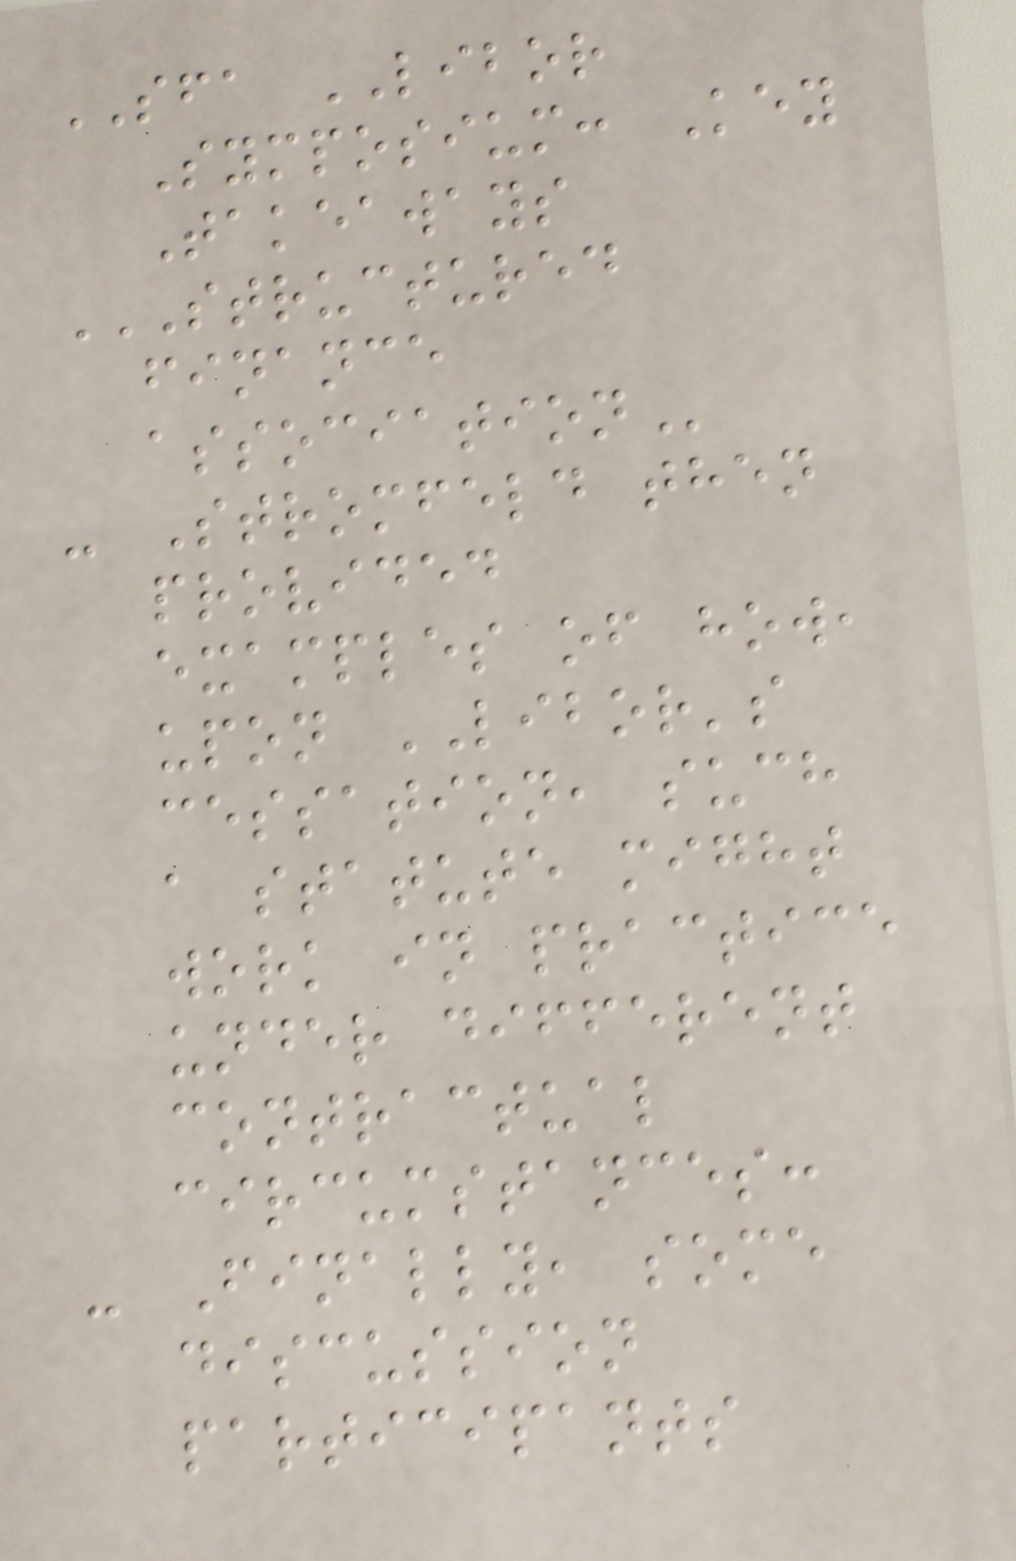SFA LIBOR
Symposium: Key
Takeaways
STRUCTURED
FINANCE
ASSOCIATION
- Stromfeld then
provided
examples of how,
upon LIBOR's
cessation, such
a statute might
work in practice
under different
contractual
circumstances:
- Finally, some
discussion
participants
